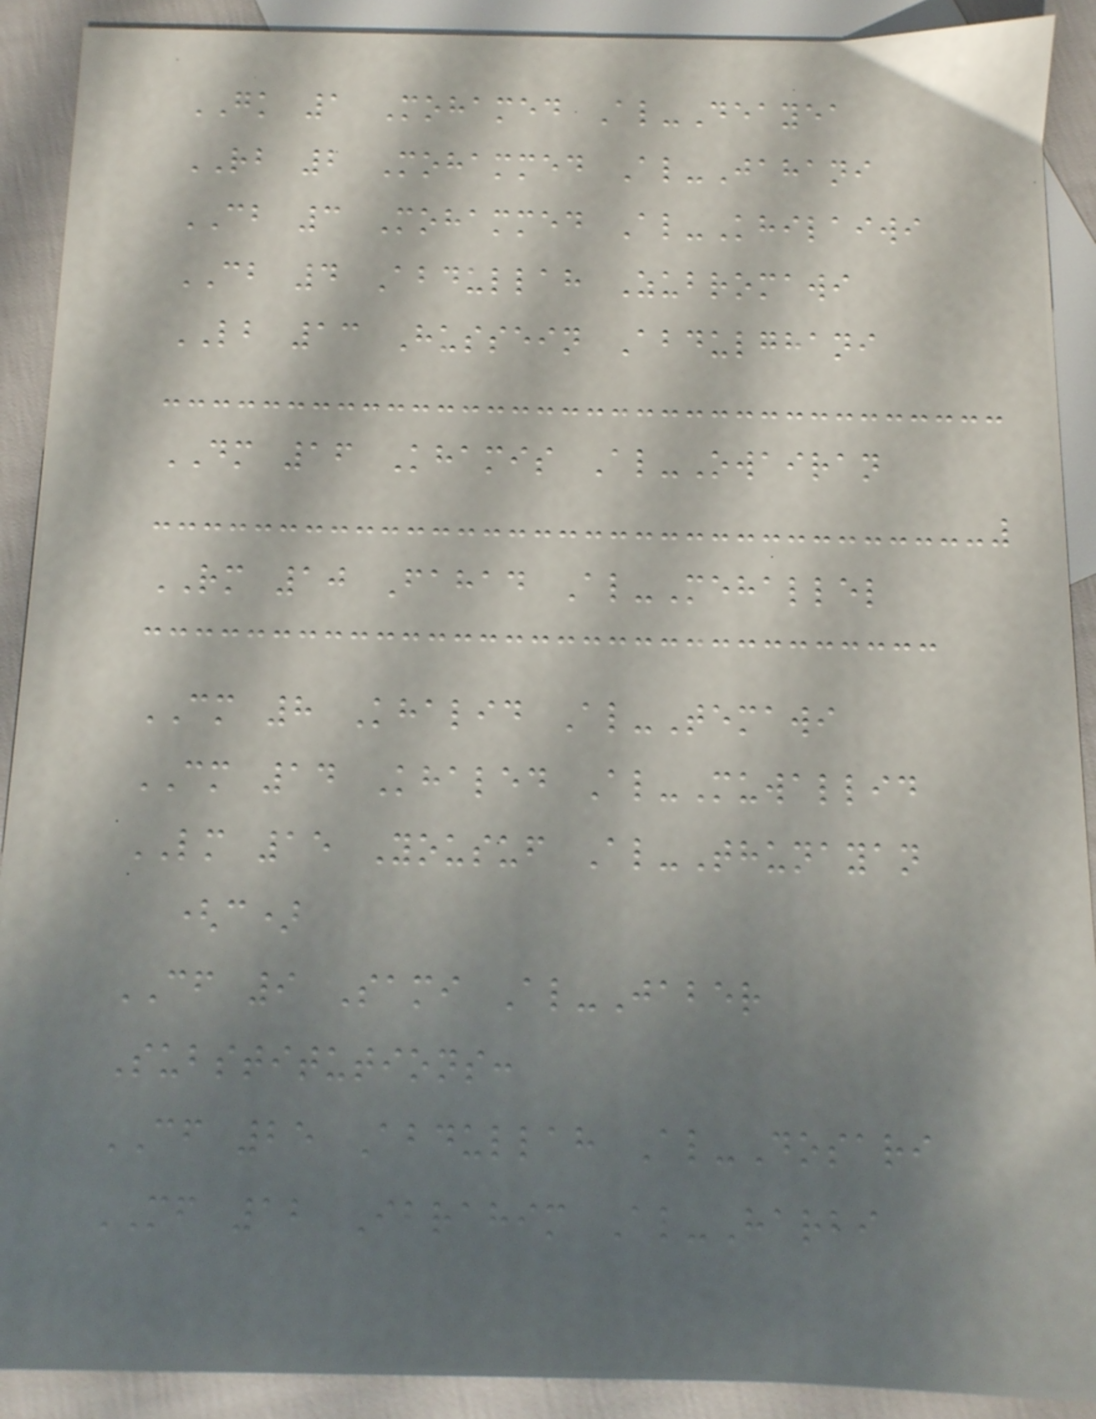GK 1 Mohamed Al-Deayea
RB 2 Mohammed Al-Jahani
CB 3 Mohammed Al-Khilaiwi
CB 4 Abdullah Zubromawi
LB 13 Hussein Abdulghani
DM 16 Khamis Al-Owairan
RM 10 Fahad Al-Mehallel
CM 8 Khalid Al-Temawi
CM 14 Khaled Al-Muwallid
LM 15 Yousuf Al-Thunayan
(c)
CF 9 Sami Al-Jaber
Substitutions:
CF 25 Abdullah Al-Dosari
MF 12 Ibrahim Al-Harbi
